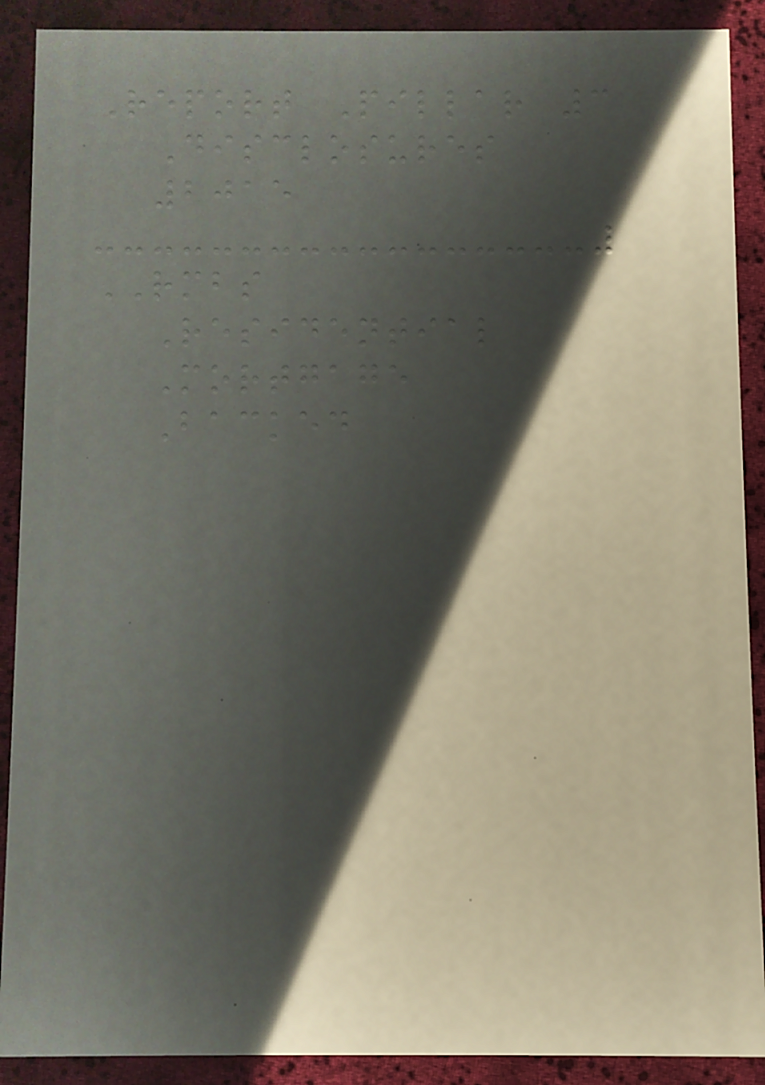Report Pillar 3
Disclosures
2015
RMBS
Residential
Mortgage
Backed
